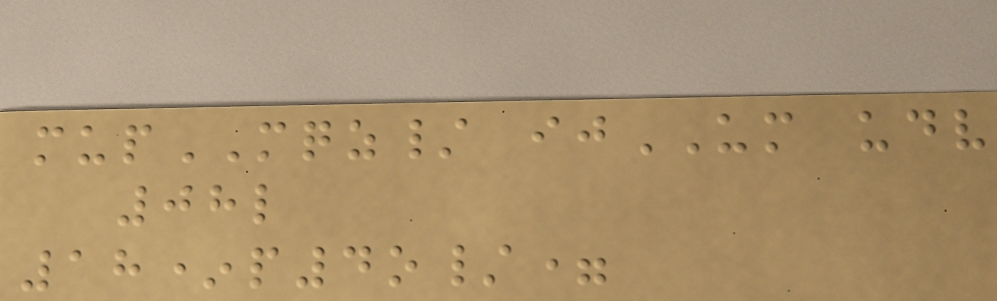mupMQZ/ ijUM udv
08l
18*p4o/=
